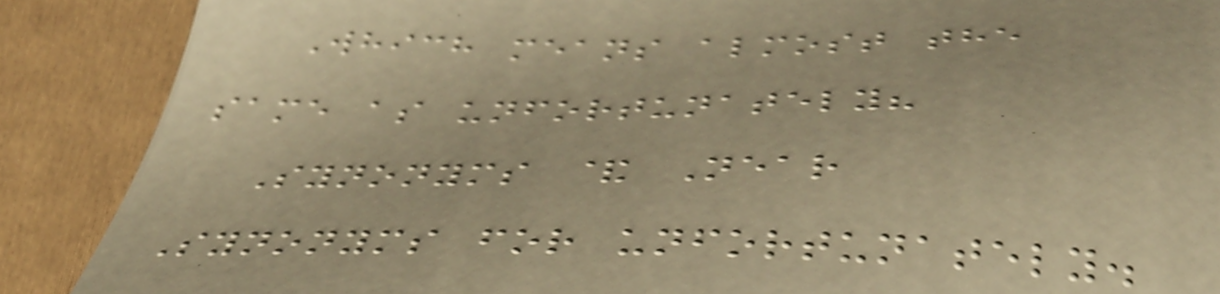Which means almost the
same as unfortunately?
Synonyms & Near
Synonyms for unfortunately.
